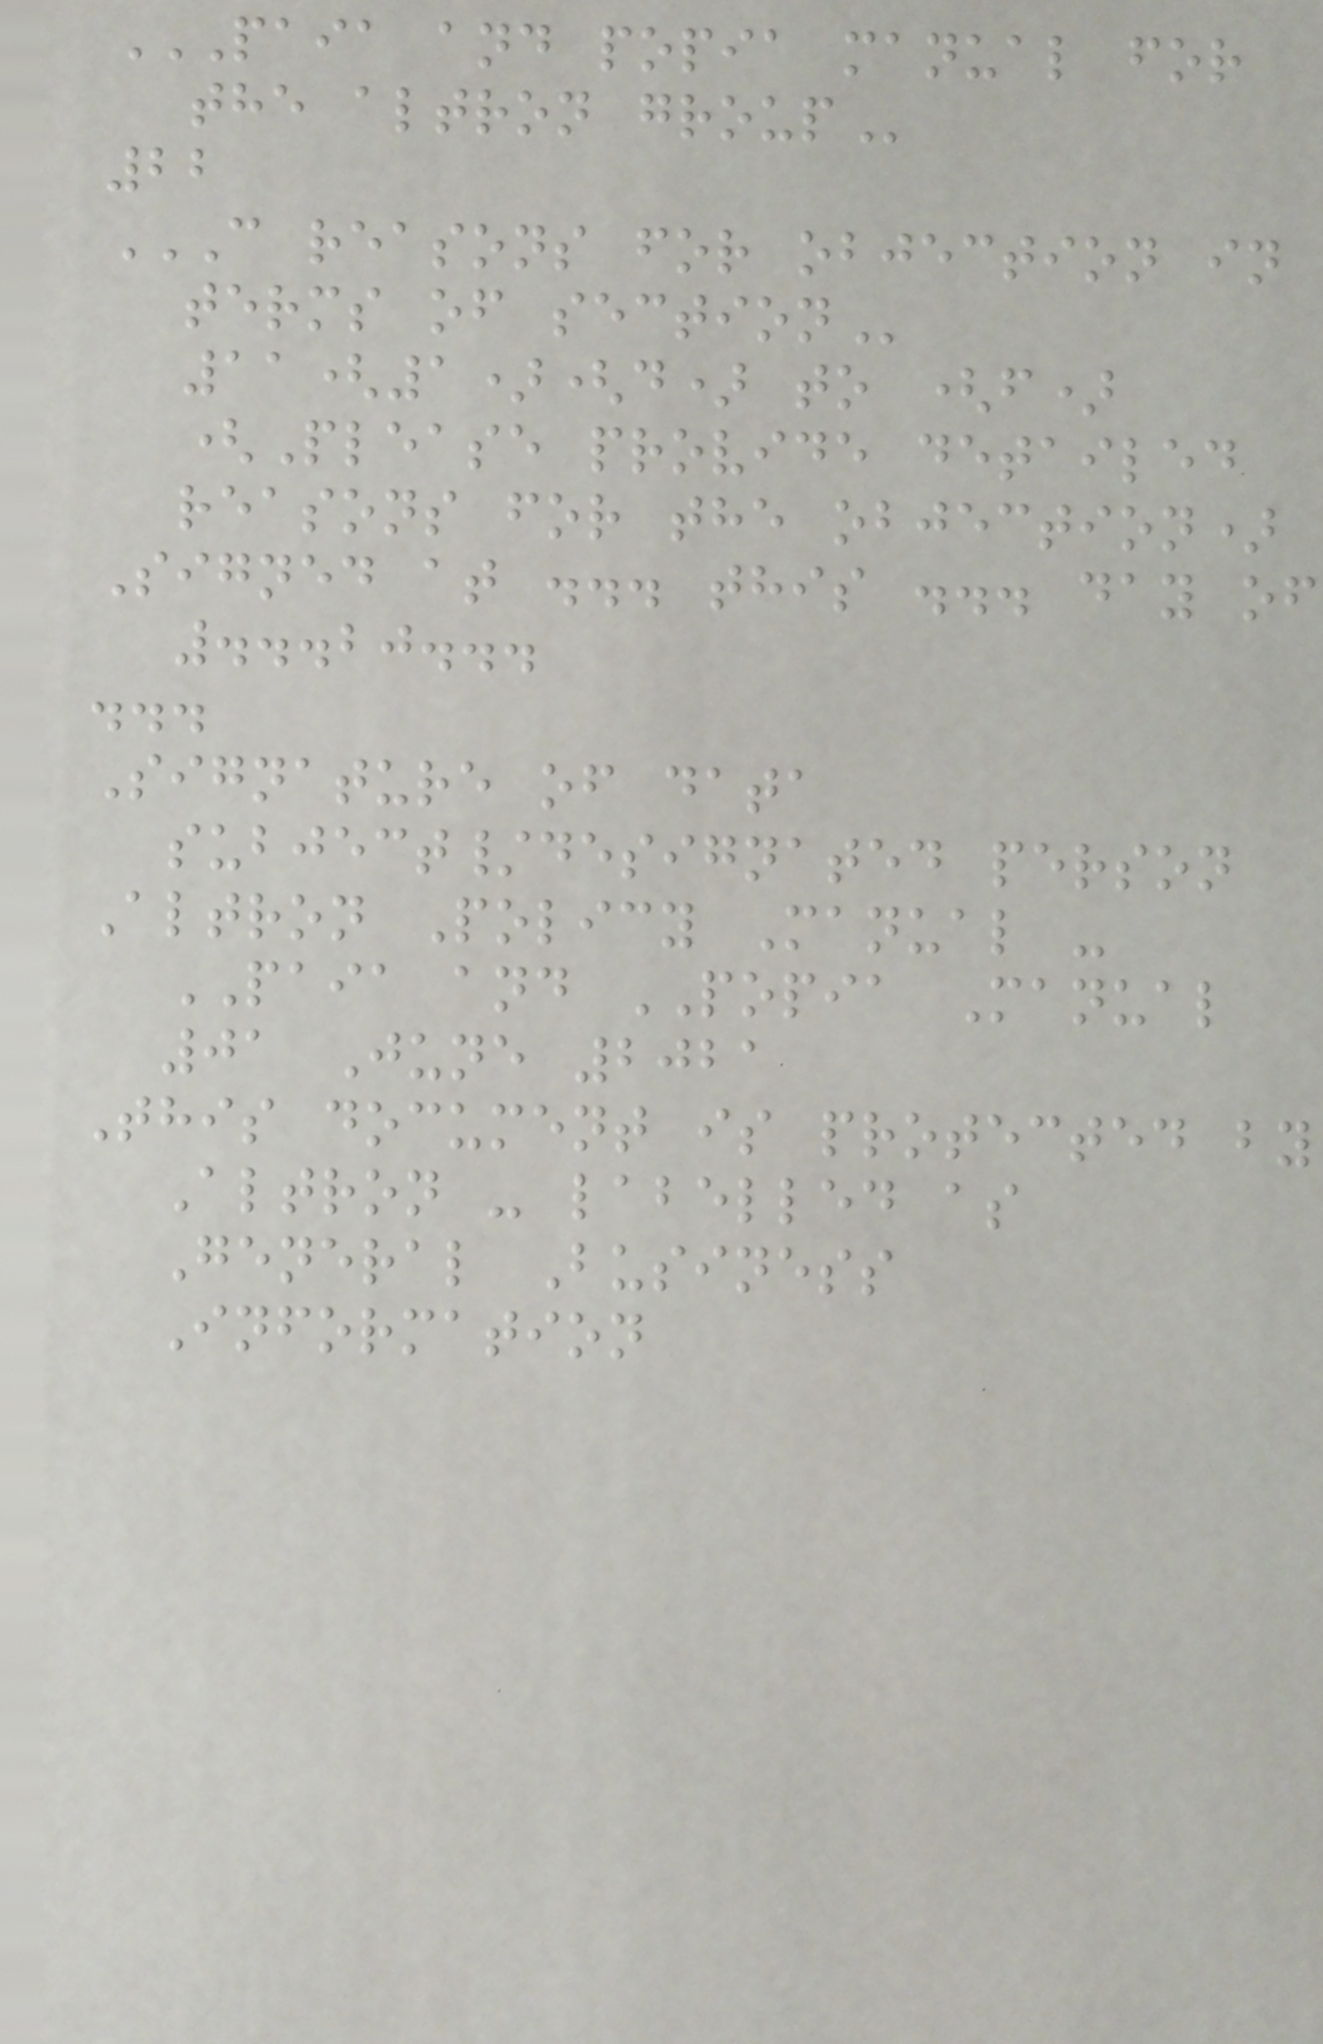PAIA AND POPIA MANUAL FOR
THE ALTRON GROUP
22
C REASONS FOR OBJECTION IN
TERMS OF SECTION
11(1)(d) to (f)
(Please provide detailed
reasons for the objection)
Signed at ... this ... day of
...20...
...
Signature of data
subject/designated person
Altron Policy Manual -
PAIA and POPIA Manual
01 June 2021
This document is protected by
Altron - labelled as
General Business
Information
